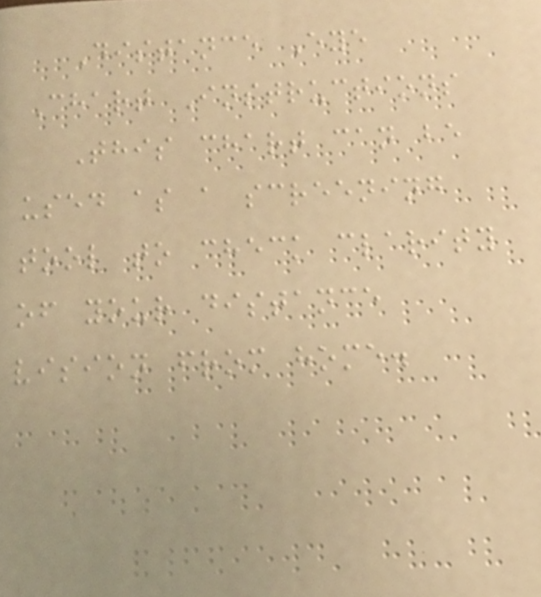Distance Eye
Chart Instructions
This chart can be
used as a screening
tool to check clarity
of your distance
vision from home.
